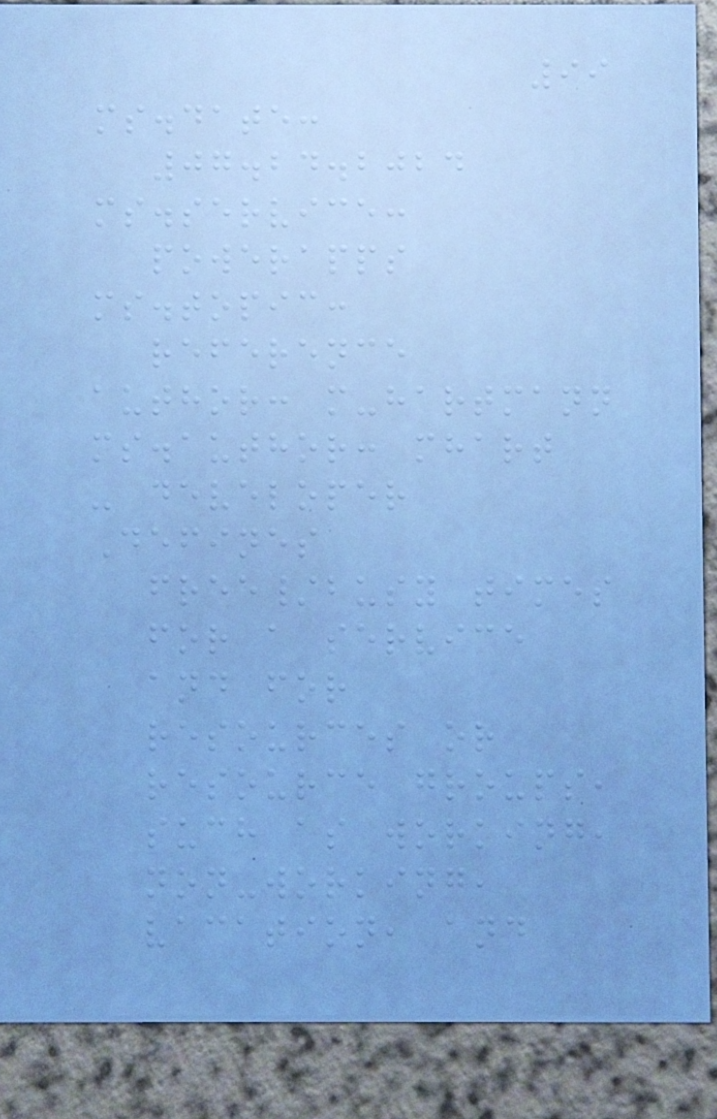99
ms.date:
07.24.2024
ms.service:
powerapps
ms.topic:
reference
author: m-hartmann
ms.author: mhart
- developer
Defines
free/busy times
for a service
and for
resources or
resource groups,
such as working,
non-working,
vacation, and
